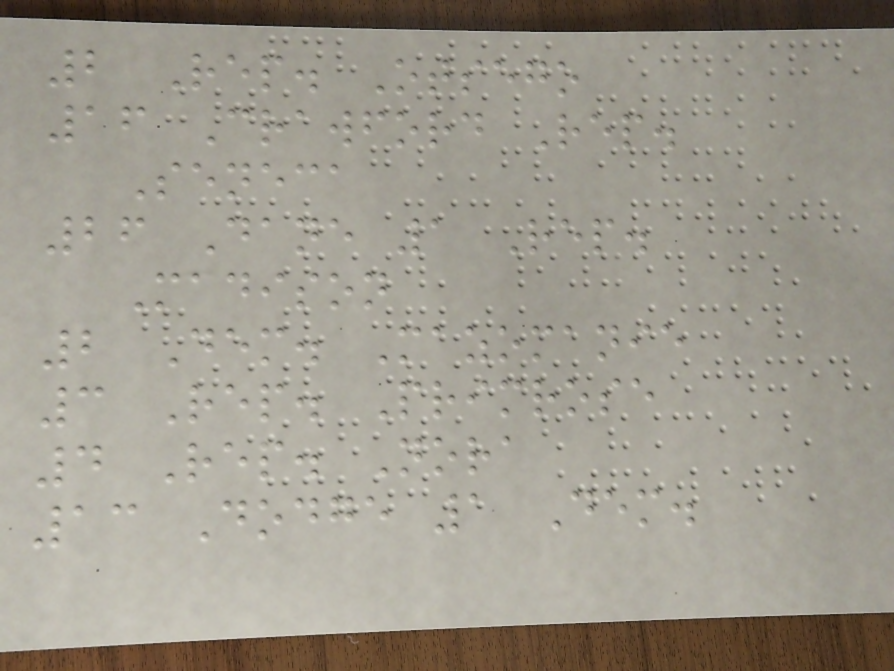2 Rep. Otsego
16 Crawford Rep.
Seneca
26 Dane 1 Rep.
Madison
2 Dem. Mazomanie
3 Rep. Primrose
4 Rep. Nora
13 Dodge 1 Dem.
